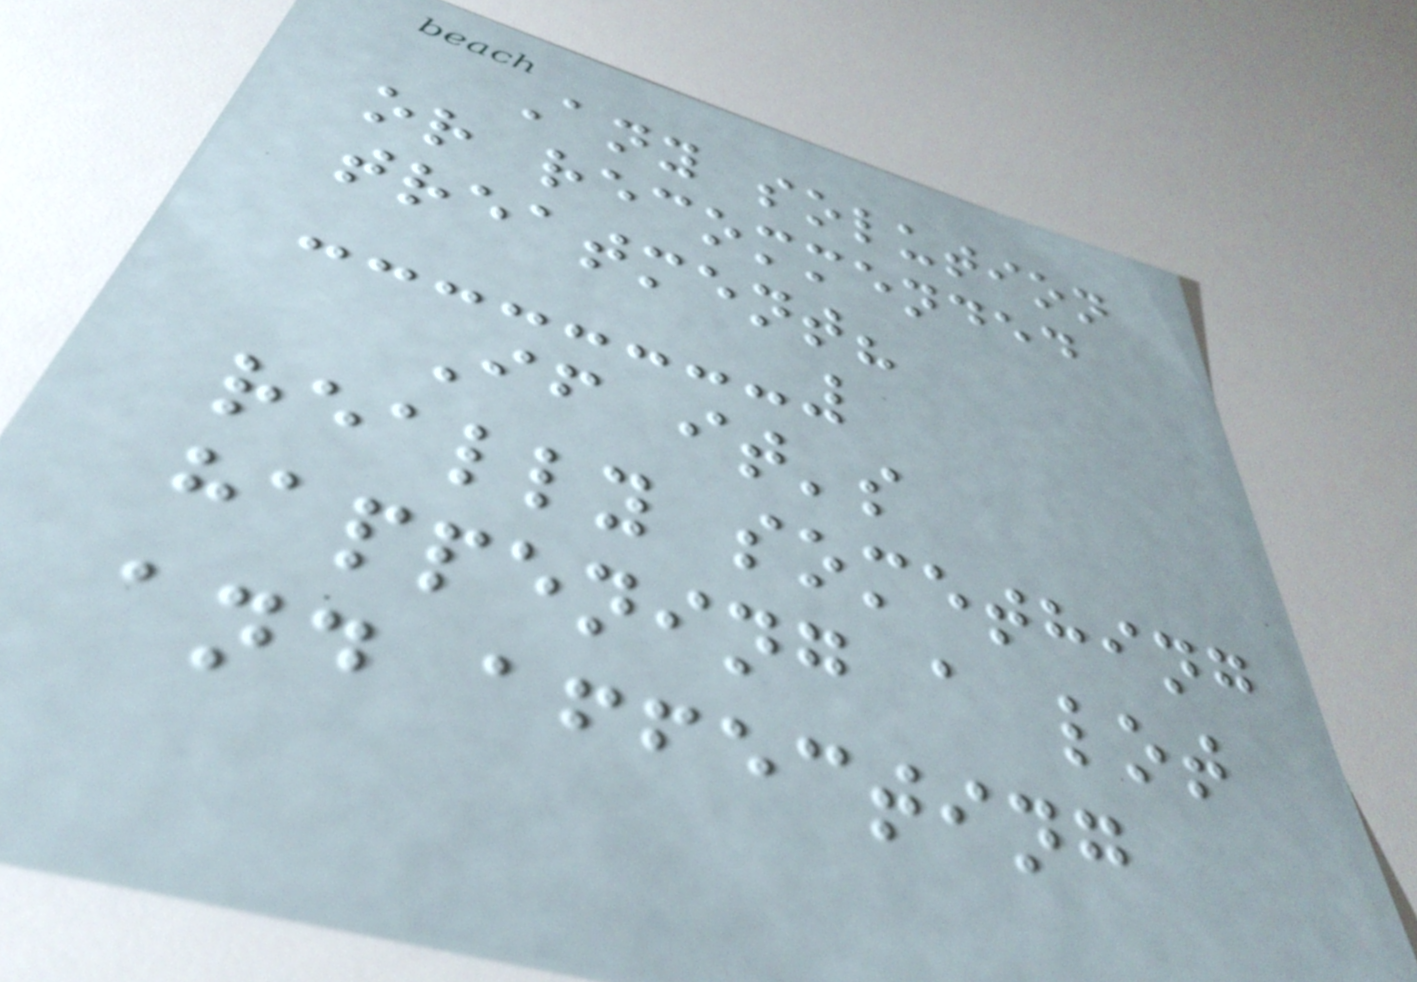Any solution
or recommended
treatment?
If it's
really something
happening a lot
and affecting
